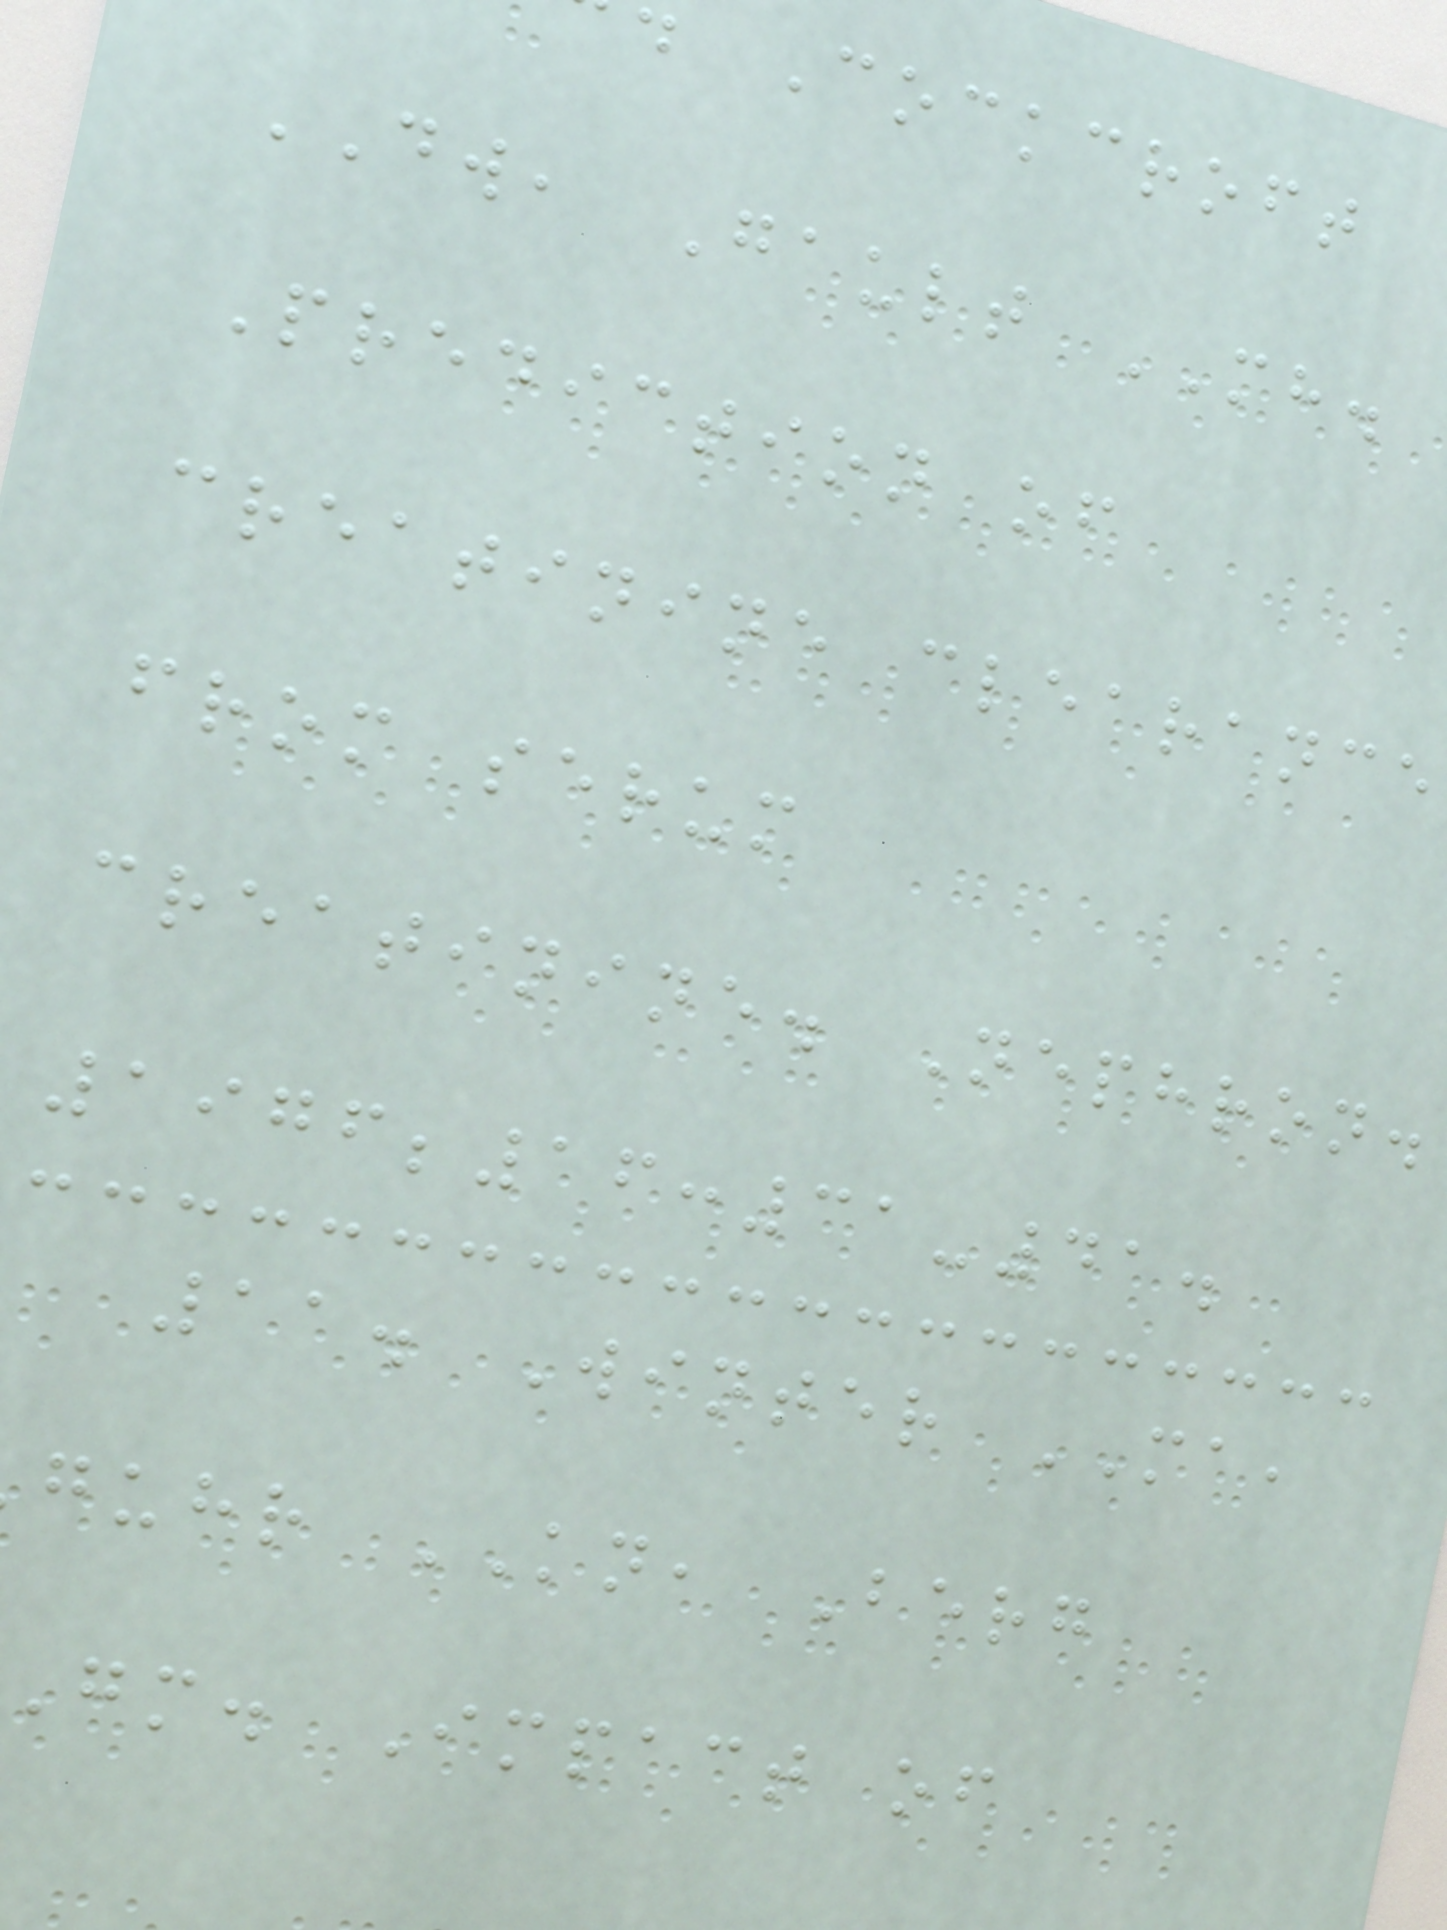Cockcroft
DW, Gault MH.
Prediction of
creatinine clearance
from serum
creatinine. Nephron.
1976;16:31-41.
11. Winter MA,
guhr KN, Berg
gm. Impact of
